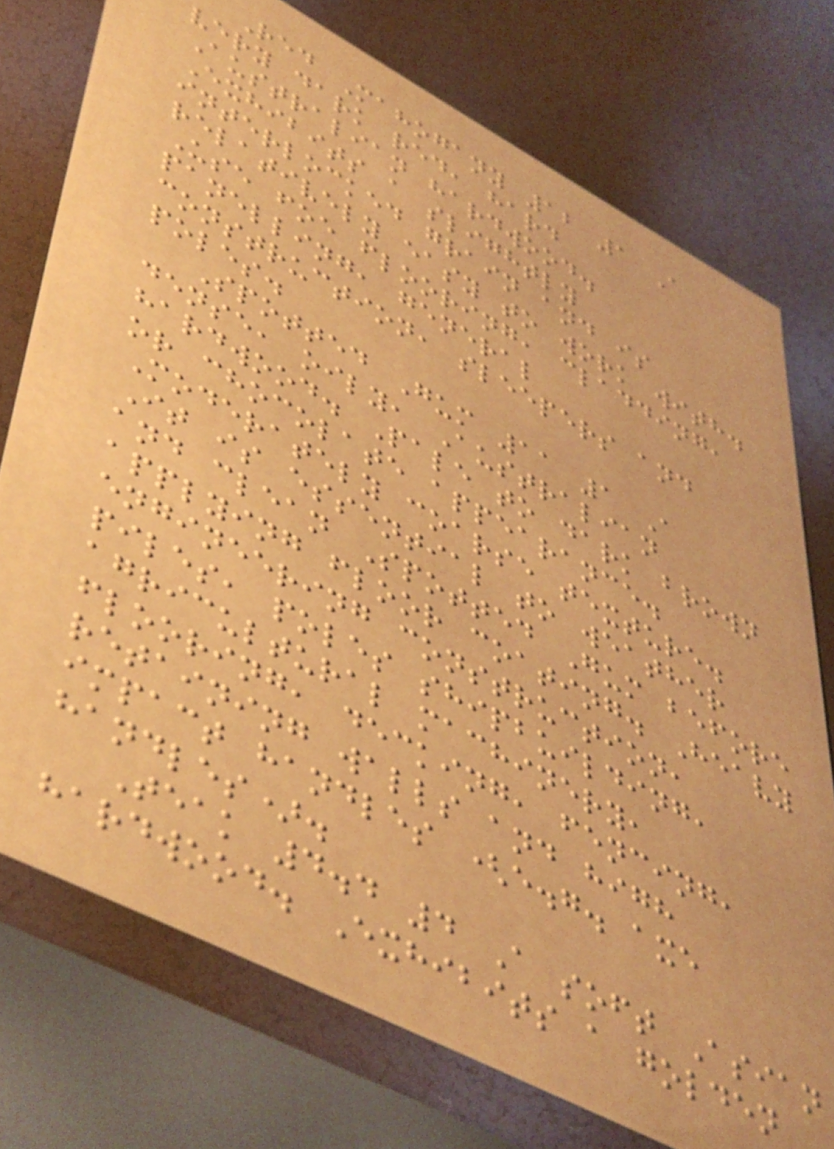Red Mahogany 12 1 A
very dark red, hard
Australian hardwood.
Exhibits a slightly
interlocked grain and is
relatively easy to work with.
Use foe flooring, cladding,
panelling, general
construction, sleepers and
poles.
Spotted Gum 11 1 A
dense, oily, Australian
hardwood. Pale to dark brown
or chocolate appearance.
Moderately coarse texture.
It is essential to weather
and clean Spotted Gum before
applying floor coating. Heavy
engineering construction,
piles, poles shipbuilding,
agricultural machinery,
flooring, decking, fencing,
retaining walls and high
impact handles (e.g. axe
handles).
Teak 4.4 4 A soft Asian
hardwood. Exhibits a golden
